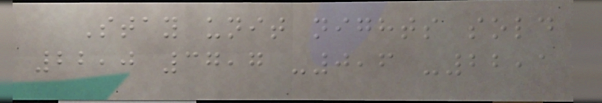Stay unit nights sold
22,0 37,7 -0,6 -22,1
